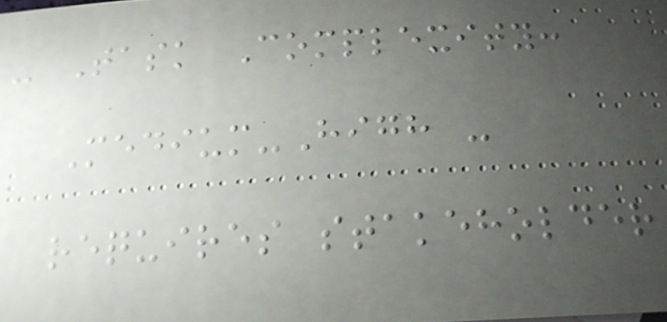- Task Complexity:
Medium-High -
requires stakeholder
